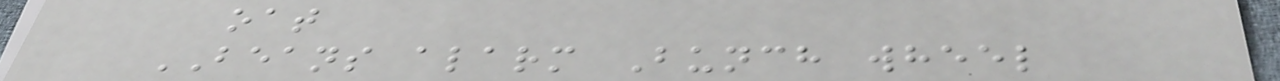oat
BEANS alarm Bunch wheel
